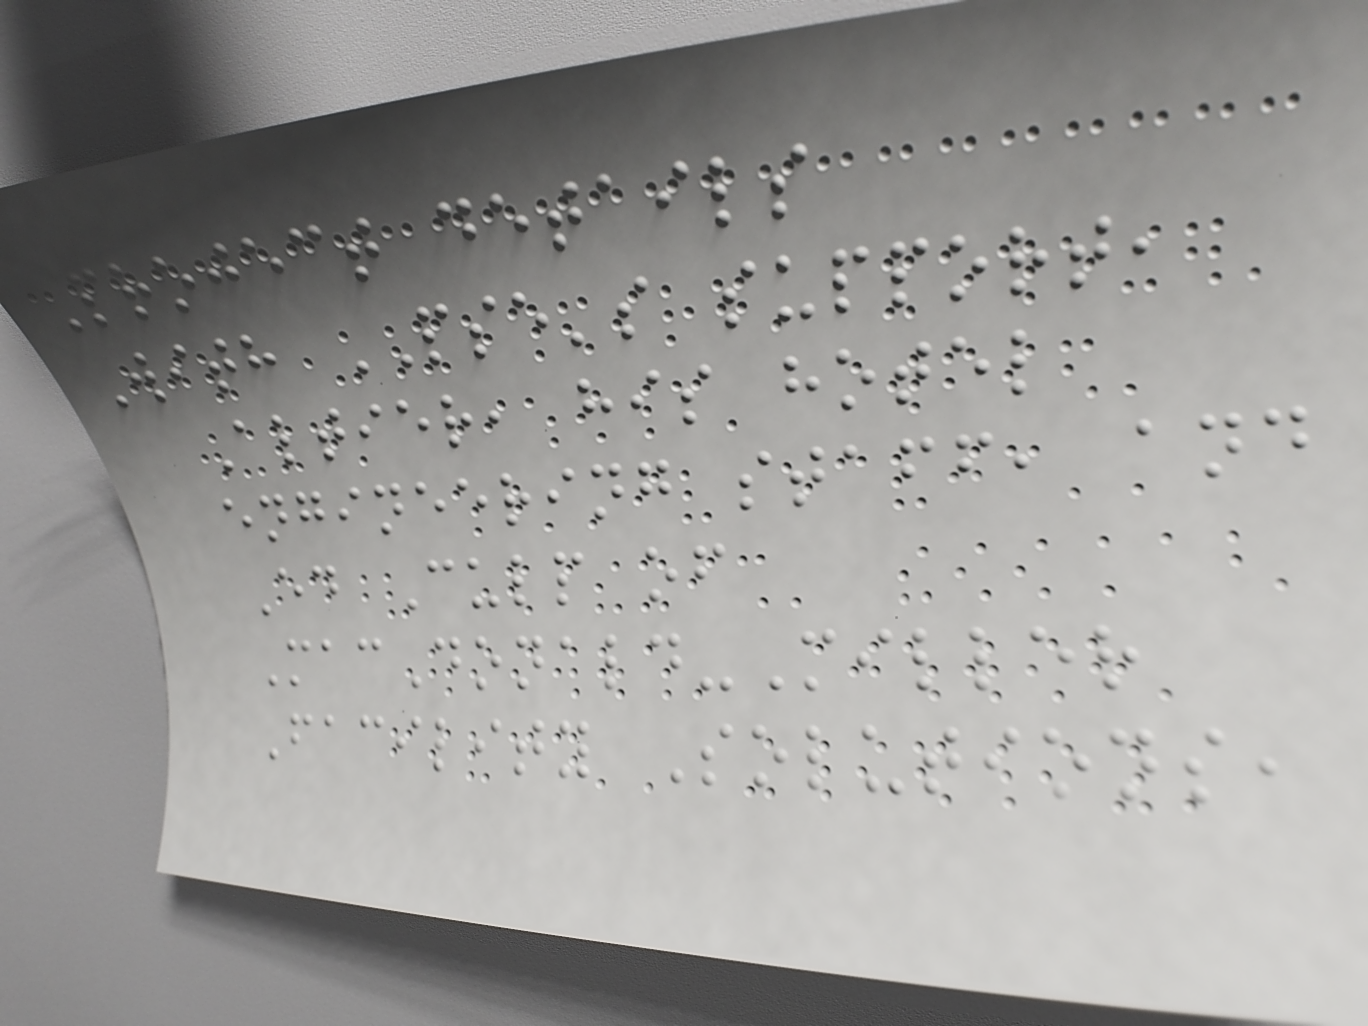Project details
With PSE's support,
Altier, his hotel
engineering staff, and
Ed Culp of
MacDonald-Miller
Facility Solutions,
